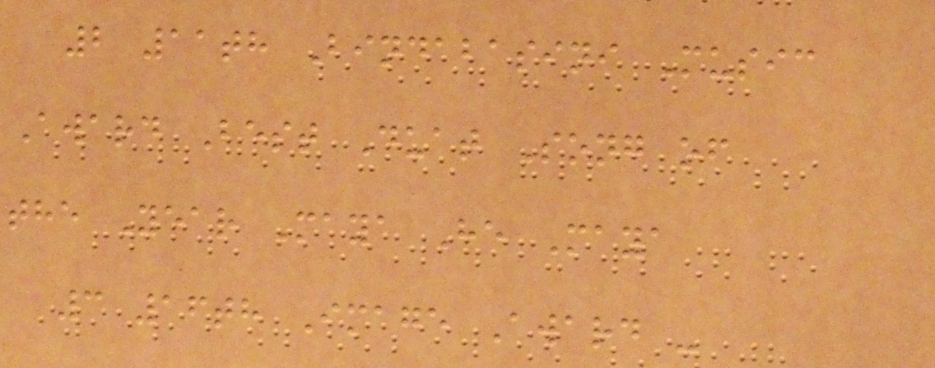2 11th Bindabasini Music
Award Best Duat Song of
the Year Maya He Maya
3 16th Image Award -
